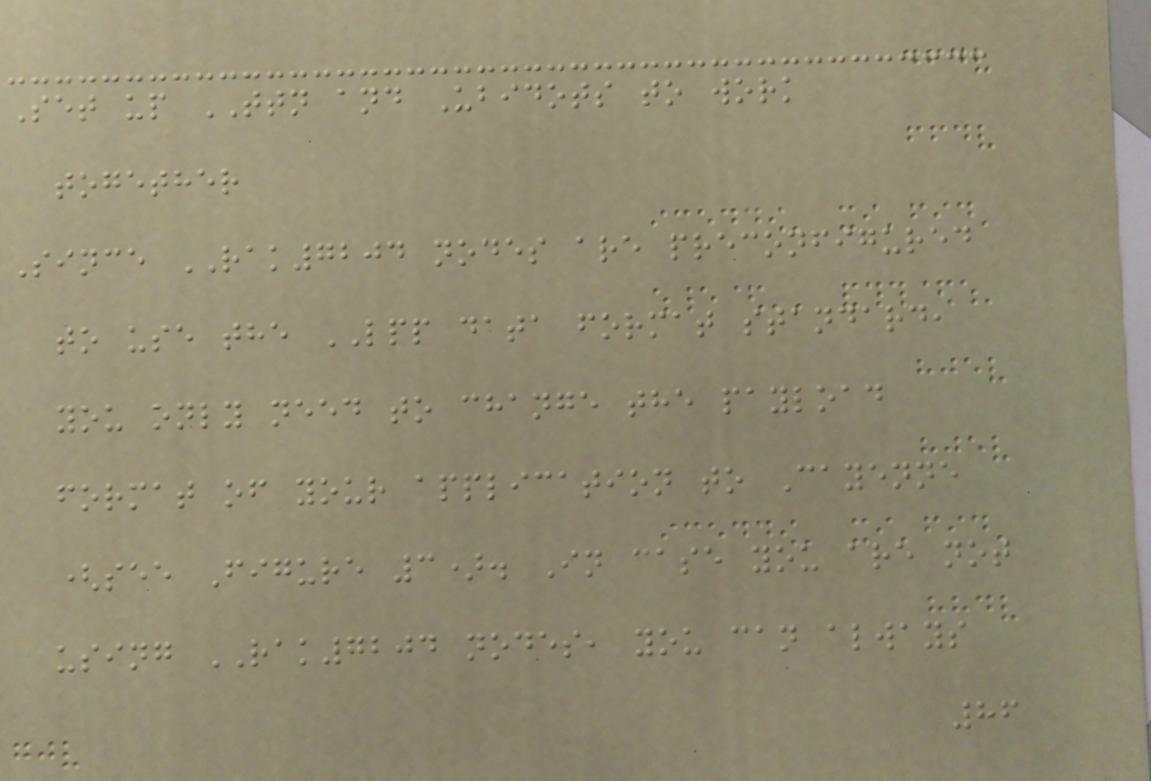Set up TTN and Ubidots to work
together
Since RAK7204 nodes are preconfigured
to use the LPP data format standard,
you only need to change the payload
format of your application to Cayenne
(see Figure 3). In case you are not
using RAK7204 nodes, you can always
86
